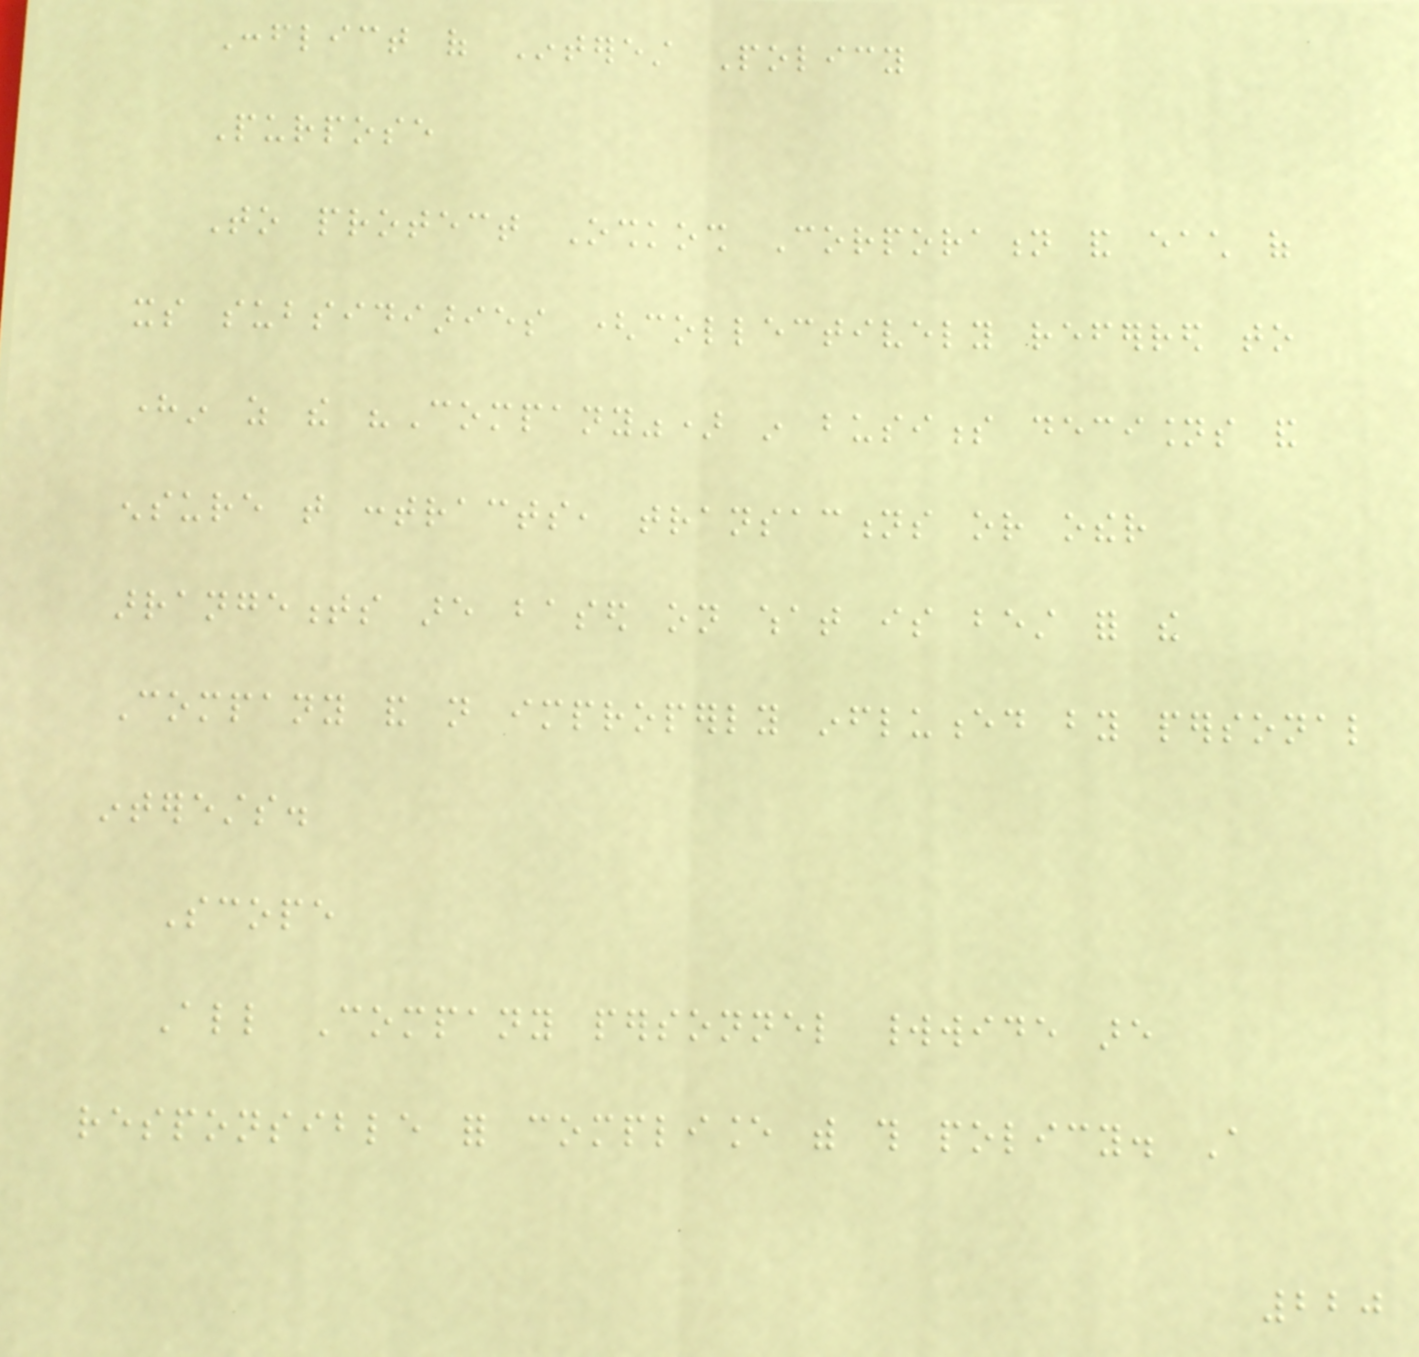Conflict of Interest Policy
Purpose
To protect Oshkosh Corporation and each of
its subsidiaries (collectively referred to
herein as the "Company") in business decisions and
ensure that contracts, transactions or other
arrangements are based on what is best for the
Company and not improperly influenced by personal
interests.
Scope
All Company personnel worldwide are
responsible for compliance with this policy. A
220
